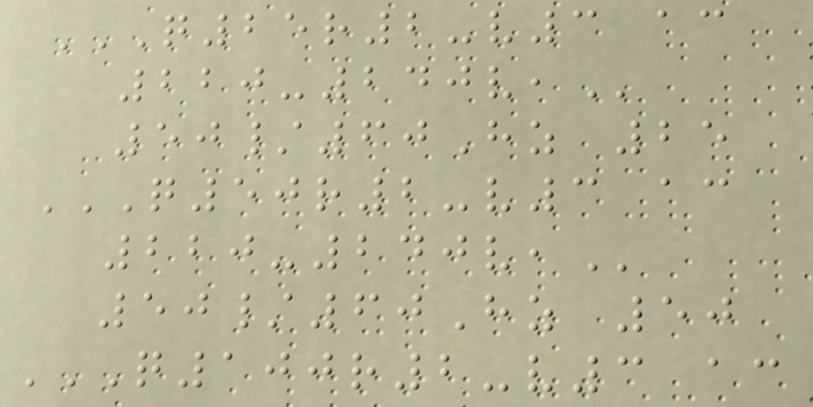Q25R2-V3 AC
220-240V,
50/60Hz 25
Q50R2-V3 AC
220-240V,
50/60Hz 50
Q100R2-V3 AC
